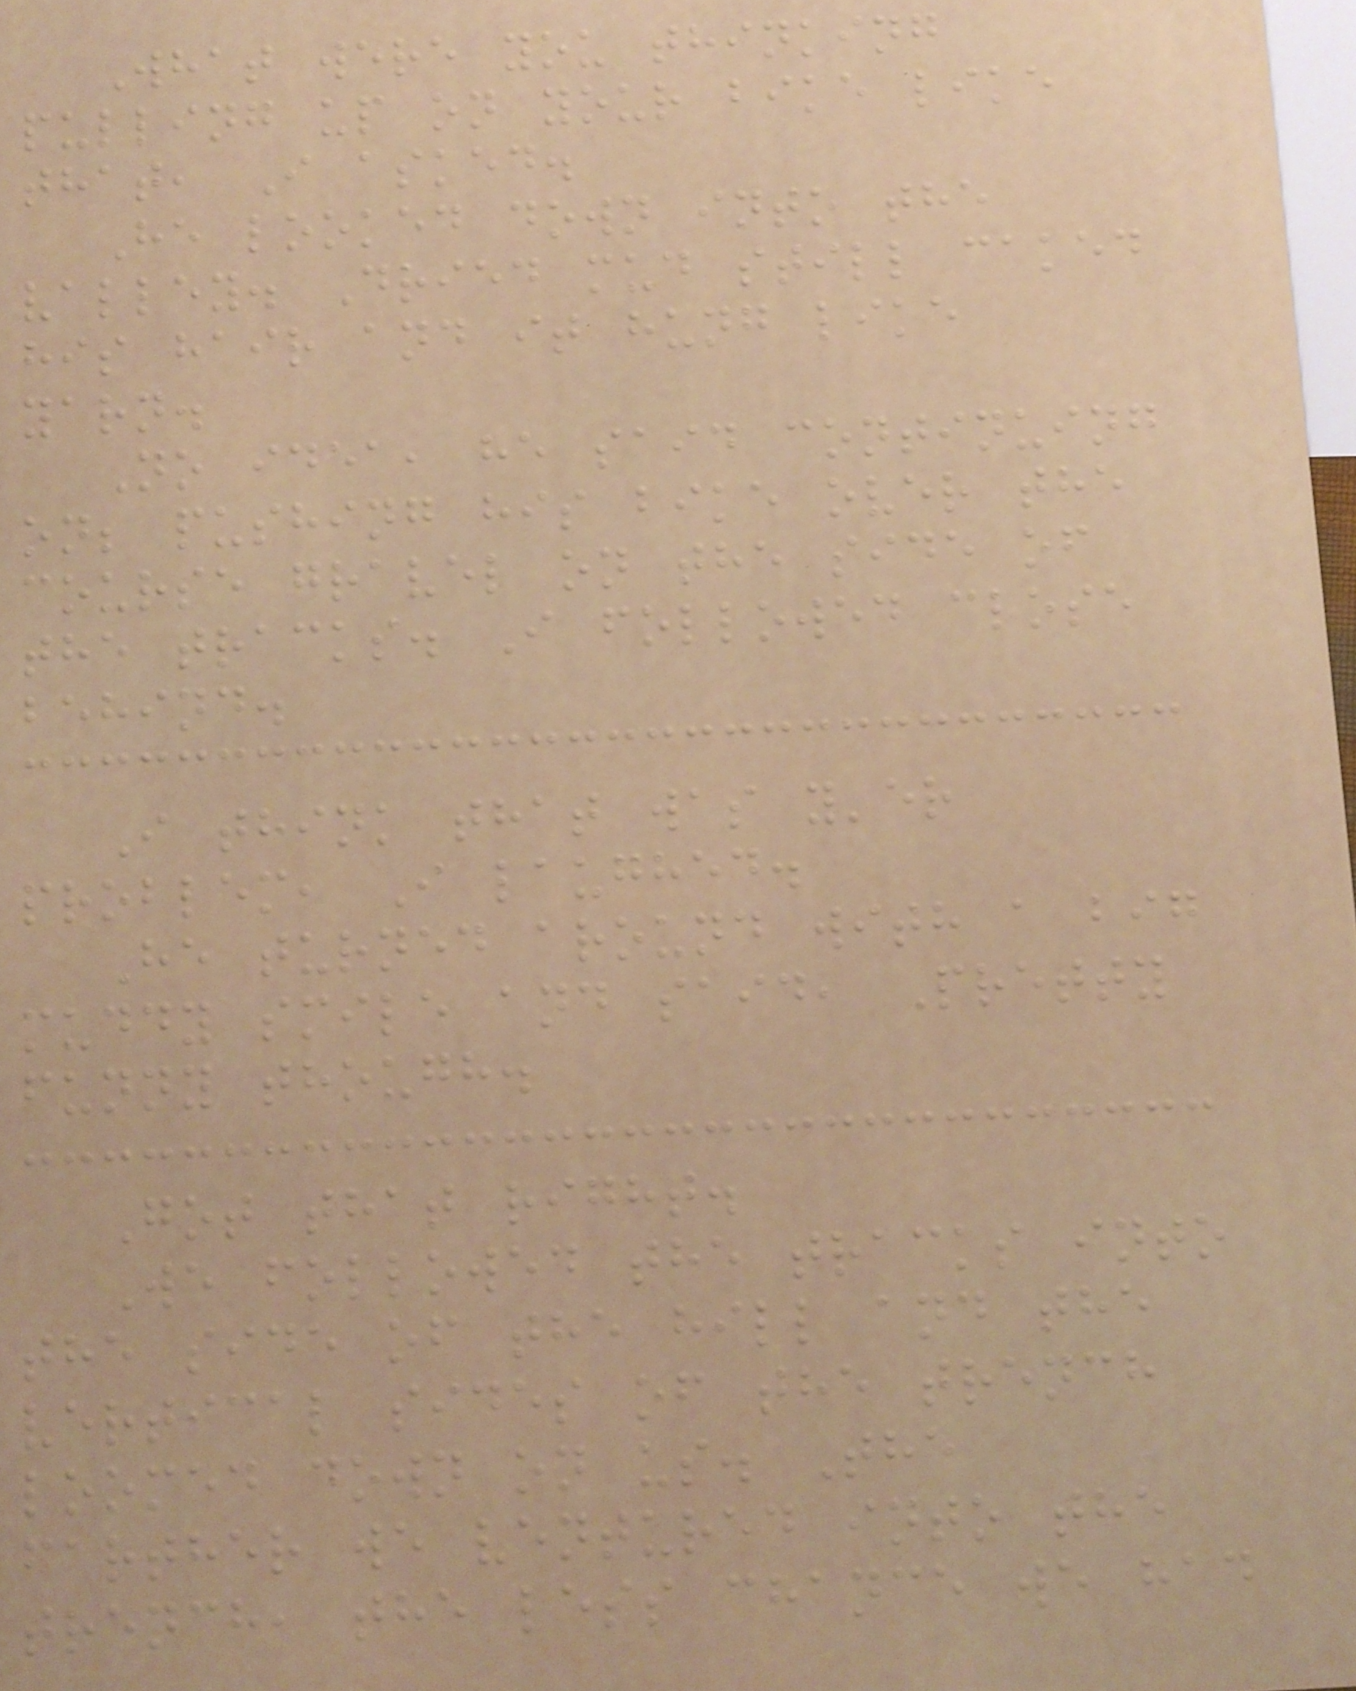What were you thinking
pulling up on your bike like
that, I asked.
He looked down into the
valley. Dried mud still caked
his hair and it hung like
yarn.
No idea, he said continuing
on; pushing his bike over the
course gravel on the side of
the tracks. I followed close
behind.
I think that was y'er
problem, I laughed.
He turned around with a big
muddy smile and said, Pretty
funny though.
Got that right.
We followed the tracks into
the side of the hill and the
vertical sides of the trench
loomed down on us. The
farther we ventured into the
trench, the less chance we had
